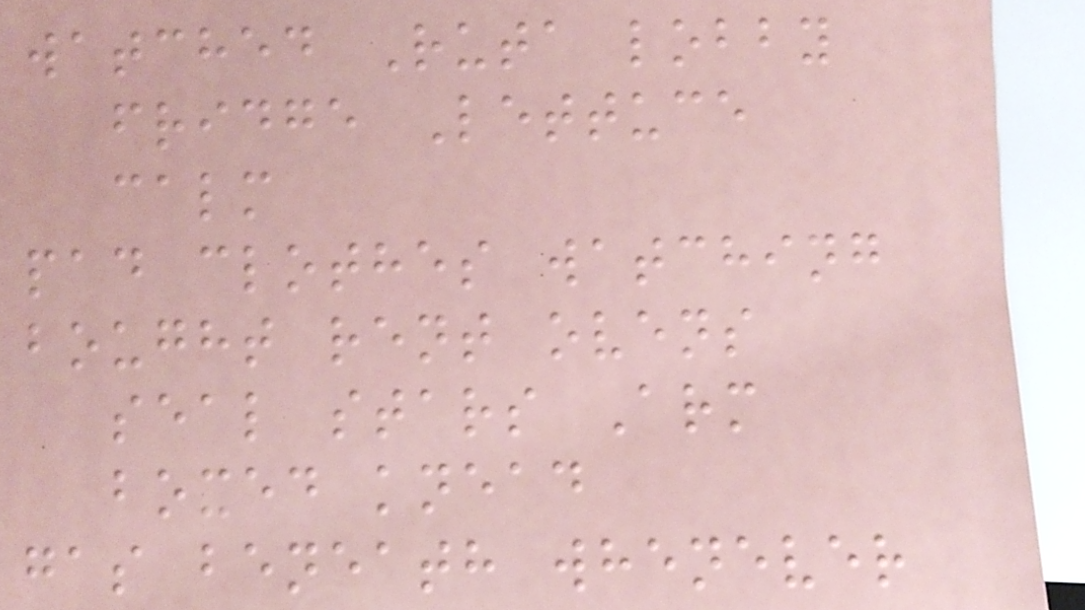watched Ruta lobby
fridge Lettuce
calm
pad clothes watching
bought rent ovens
seal stars Arm
boxed knead
gas beneath whenever
